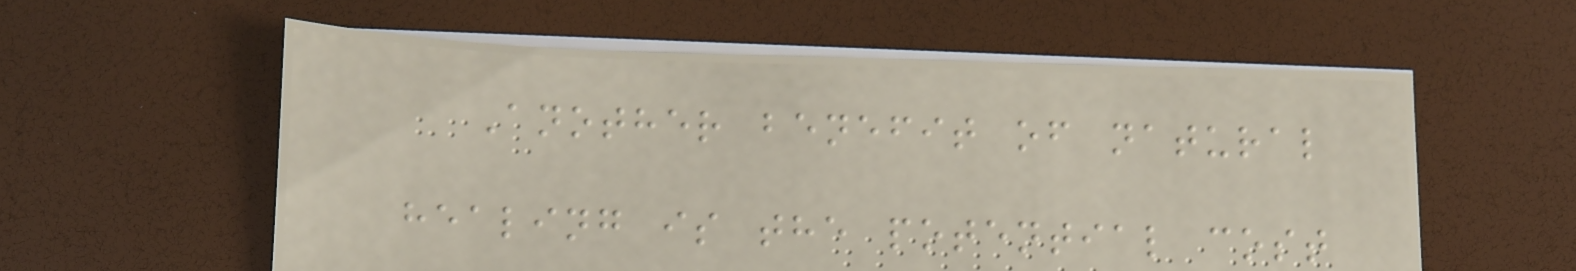Another benefit of natural
healing is the potential cost
